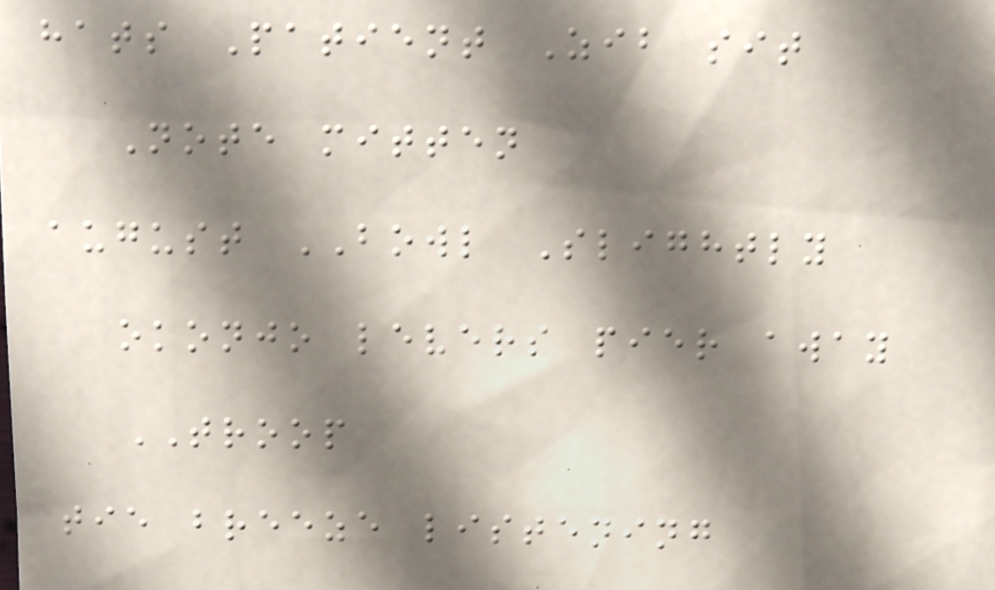hats Patient Zib sit
Note mitten
august BOWL Slightly
okonjo levers pier away
TROOP
tie breeze listening
